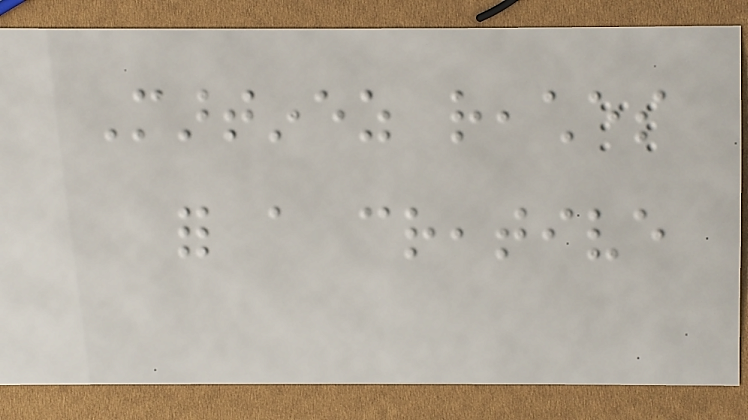Martinez reaches
for a creative
